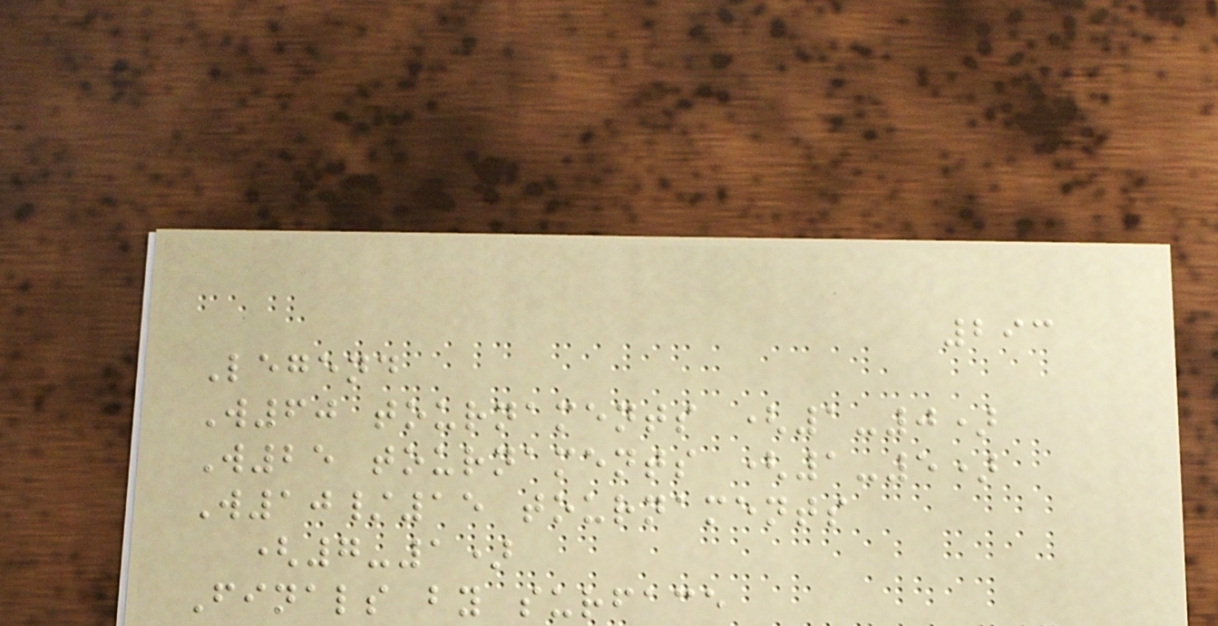293
Legend
W60 tournaments (1-0)
W25 tournaments (1-5)
W10/15 tournaments
(7-1)
Finals by surface
